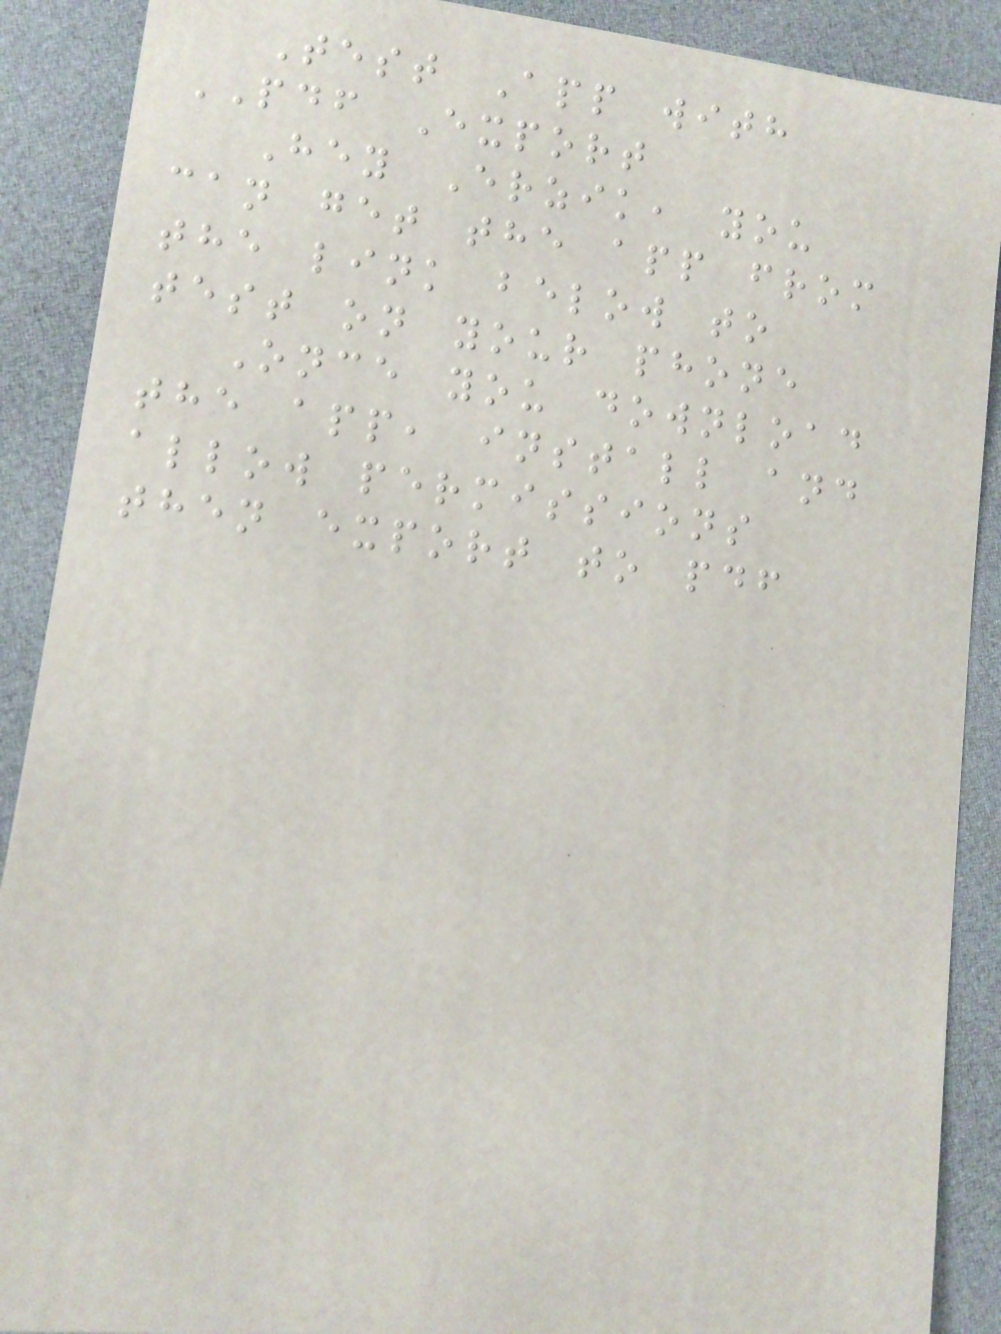Test App with
PDF Export
Hey Erzik, you
can get the app from
the link below to
test on your phone
Once you download
the app, install and
allow permissions
then export to pdf
